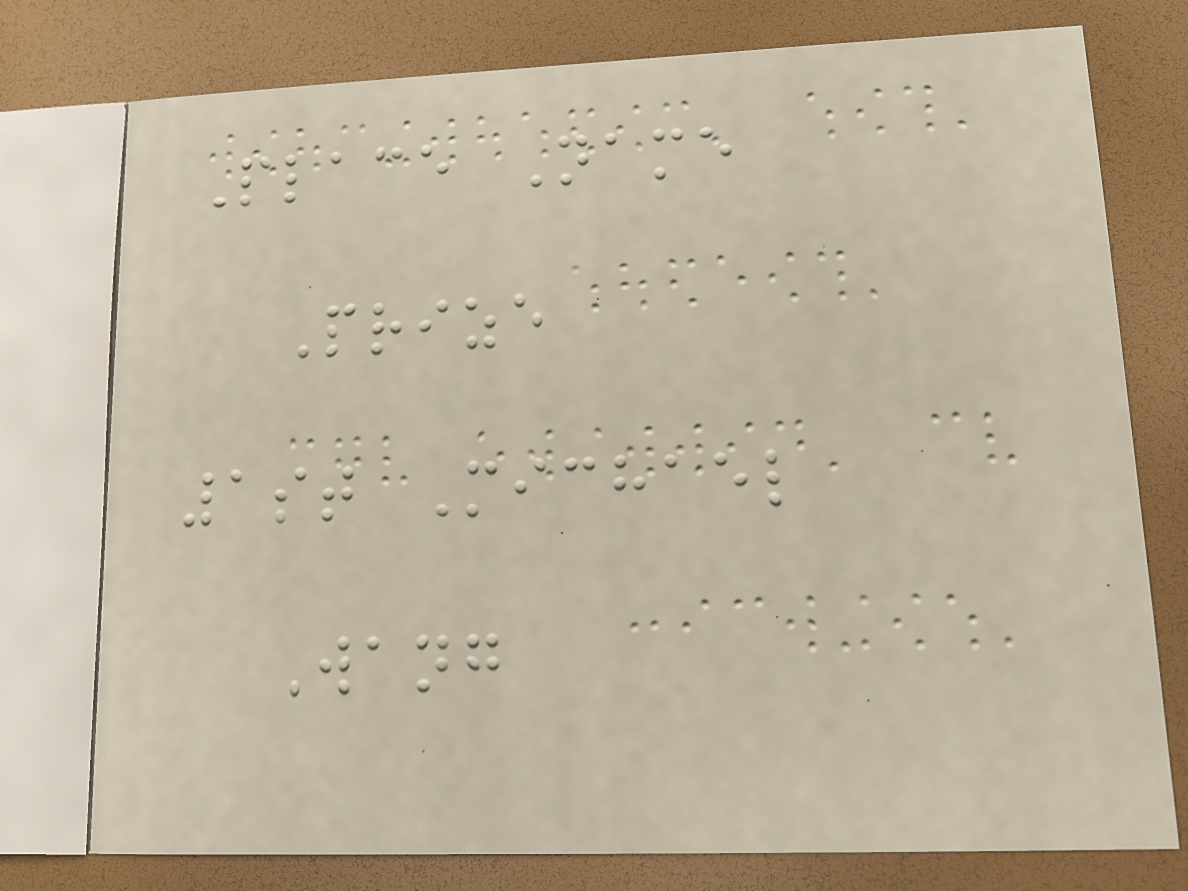Place Name
Prize
1st Michael
Wang
